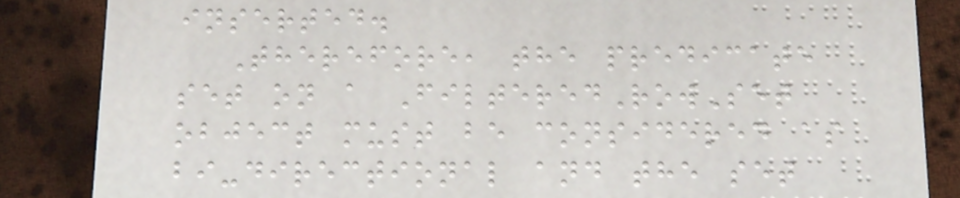inserted.
Therefore, the predicate
set on a FilteredRowSet
object must be considered as
bi-directional and the set
